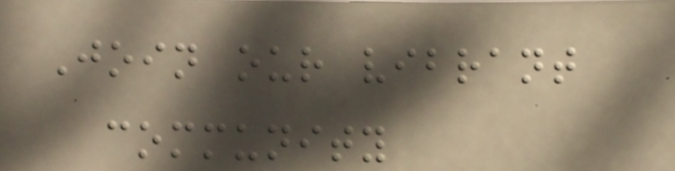Join our vibrant
community
